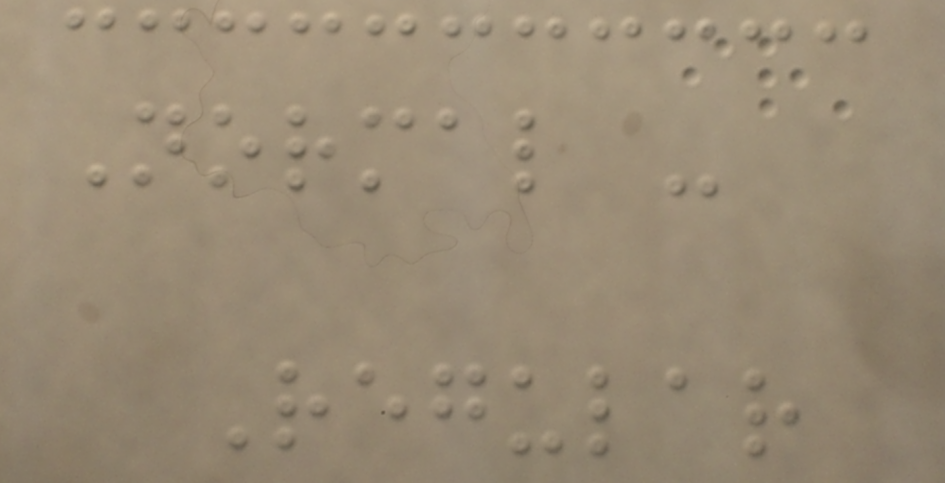Normal -
Regular
